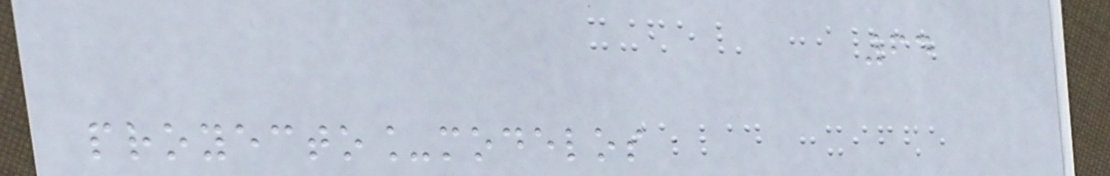64
proyecto_modelos
